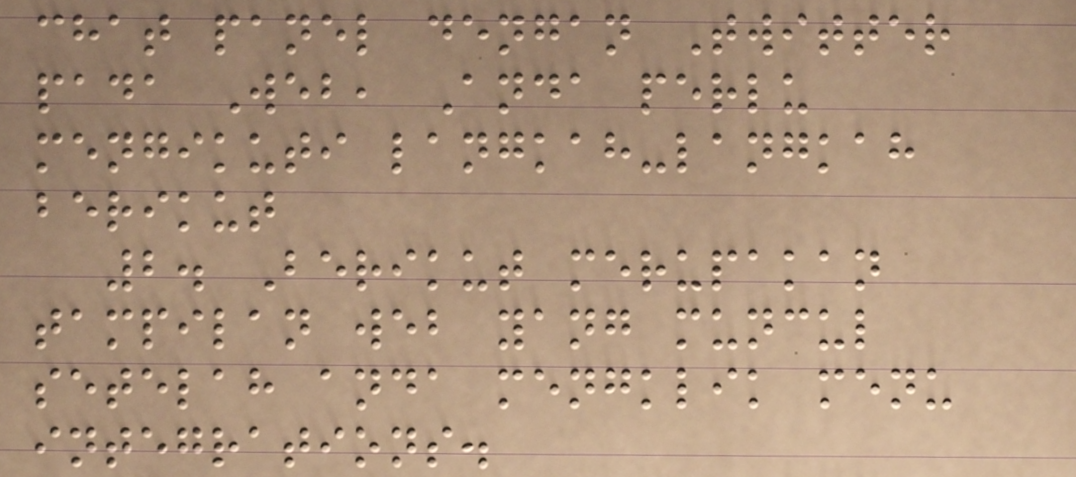chat panel dengan Twitter
pada Web, Anda perlu
mengikuti langkah-langkah
berikut
2. Berikut merupakan
tampilan web yang muncul
setelah anda mengklik menu
integrations.
